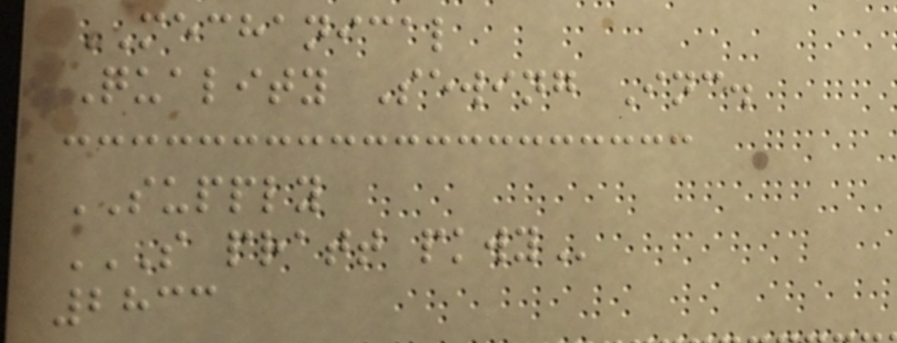MECHANICAL
Quality Sewing Inc.
SUPPLY
S PRATT PKWY
2833
